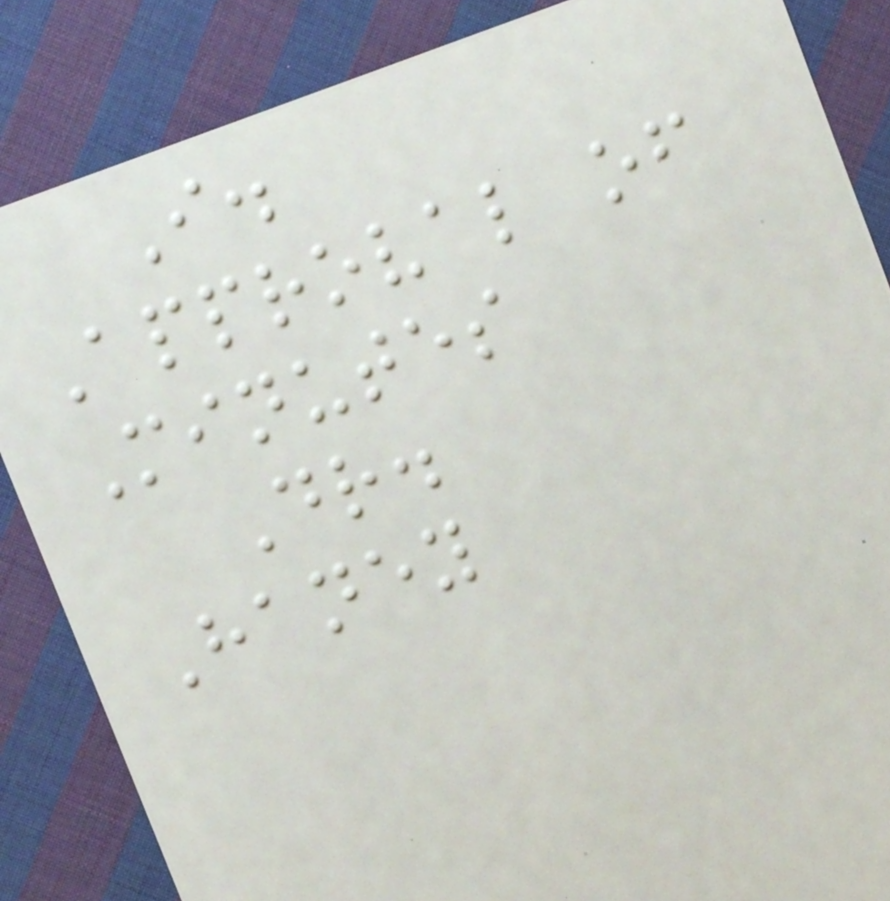I.
Approval of
Minutes
Dr.
Haney
